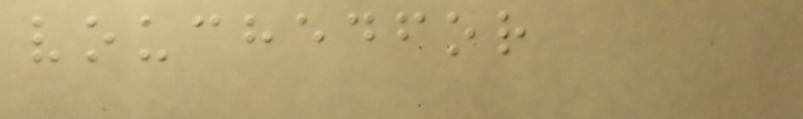vouchedfor
